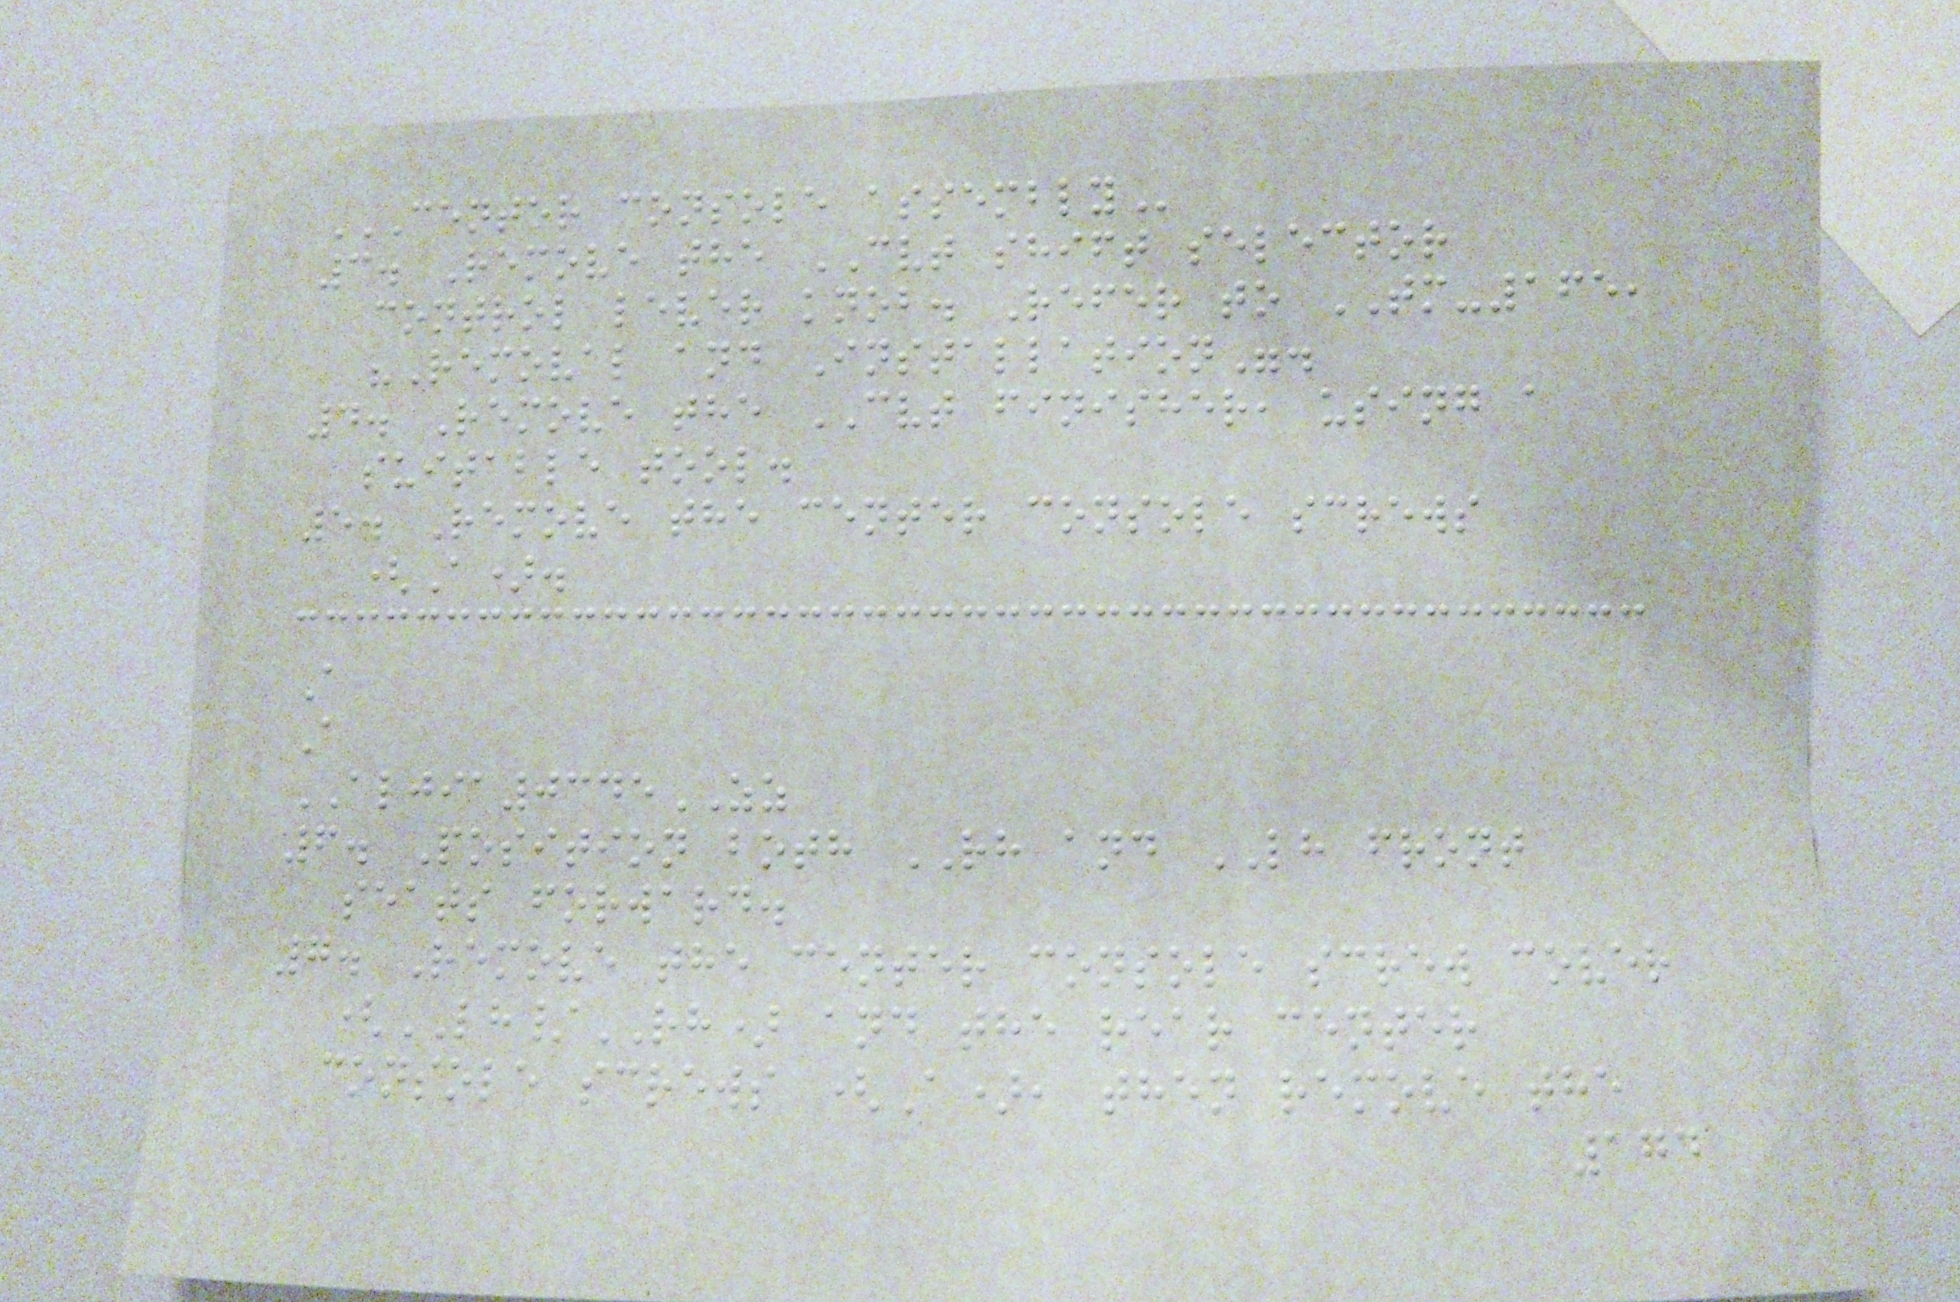CENTER CONSOLE ASSEMBLY
3. Remove the CVT shift selector
control lever knob. Refer to TM-165,
"Removal and Installation".
4. Remove the CVT finisher, using a
suitable tool.
5. Remove the center console screws
(A).
A
A
ALJIA0345ZZ
6. Position both RH and LH front
seats forward.
7. Remove the center console screw cover
(LH/RH) and the rear center
console screws (A), then remove the
174
